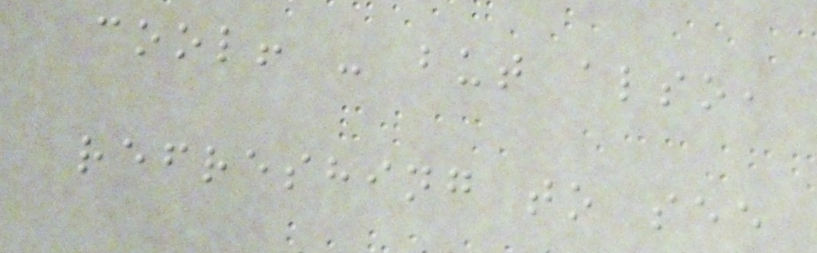cool! - but also,
refreshing to see
